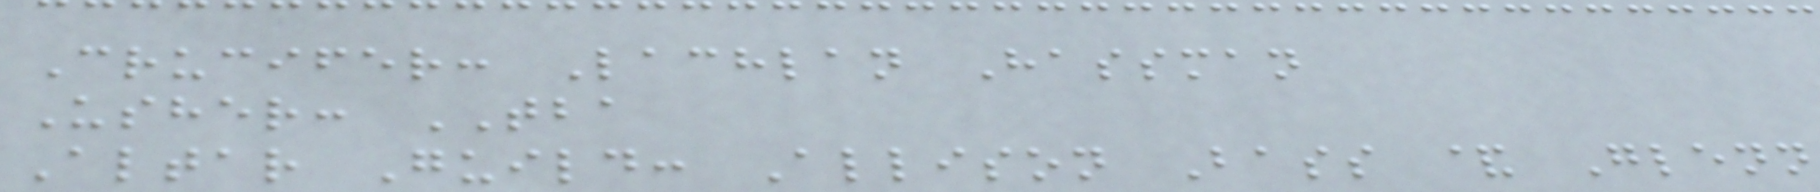Crucifer: Lachlan Hassman
Usher: TBA
Altar Guild: Allison Bass & Glenn
